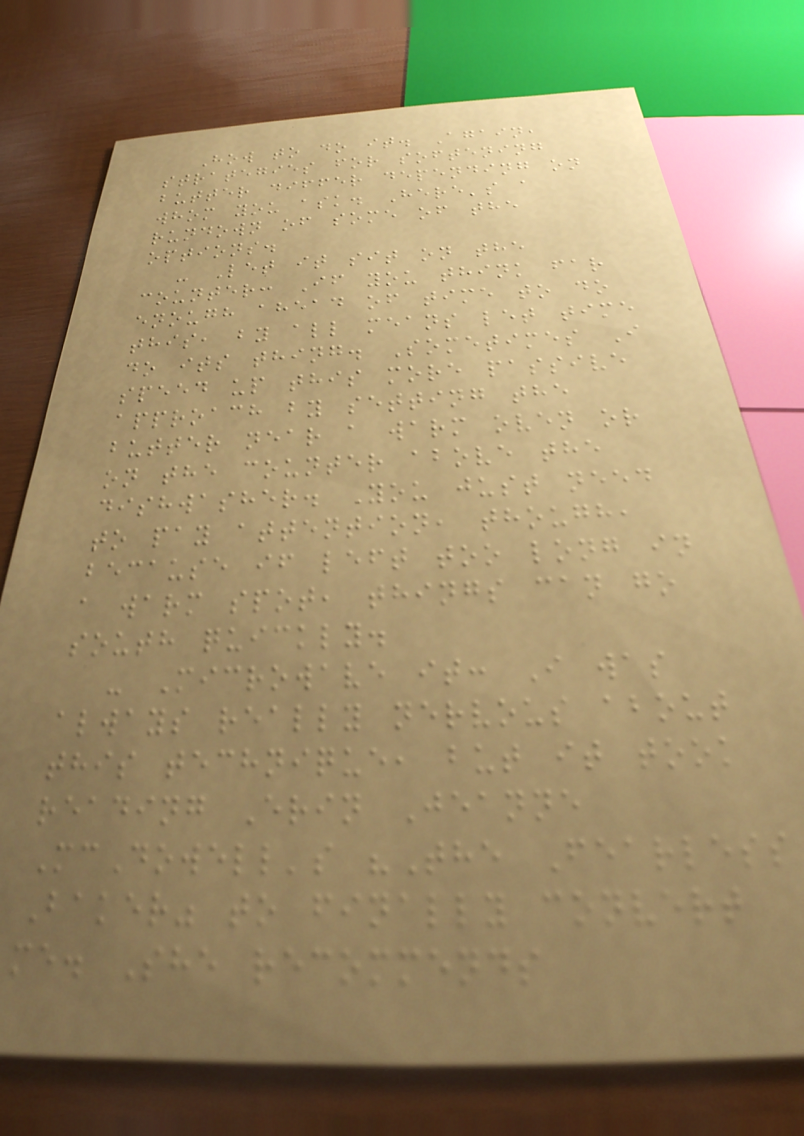How to do it. Again,
strategies for softening
butter differ depending on
whom you ask. Here's a
rundown of some of the
options.
- Let it sit on the
counter: If you think far
enough ahead of time to do
this, by all means let time
do its thing. Sometimes I
speed up this more passive
approach by setting the
butter near a warm oven or
on the counter above the
dishwasher. You just need
to pay attention, though,
because if left too long in
a warm spot, things can go
south quickly.
- Microwave it: I was
always really nervous about
this technique, but it took
reading Erin Jeanne
McDowell's "The Fearless
Baker" to finally convert
me. She recommends
